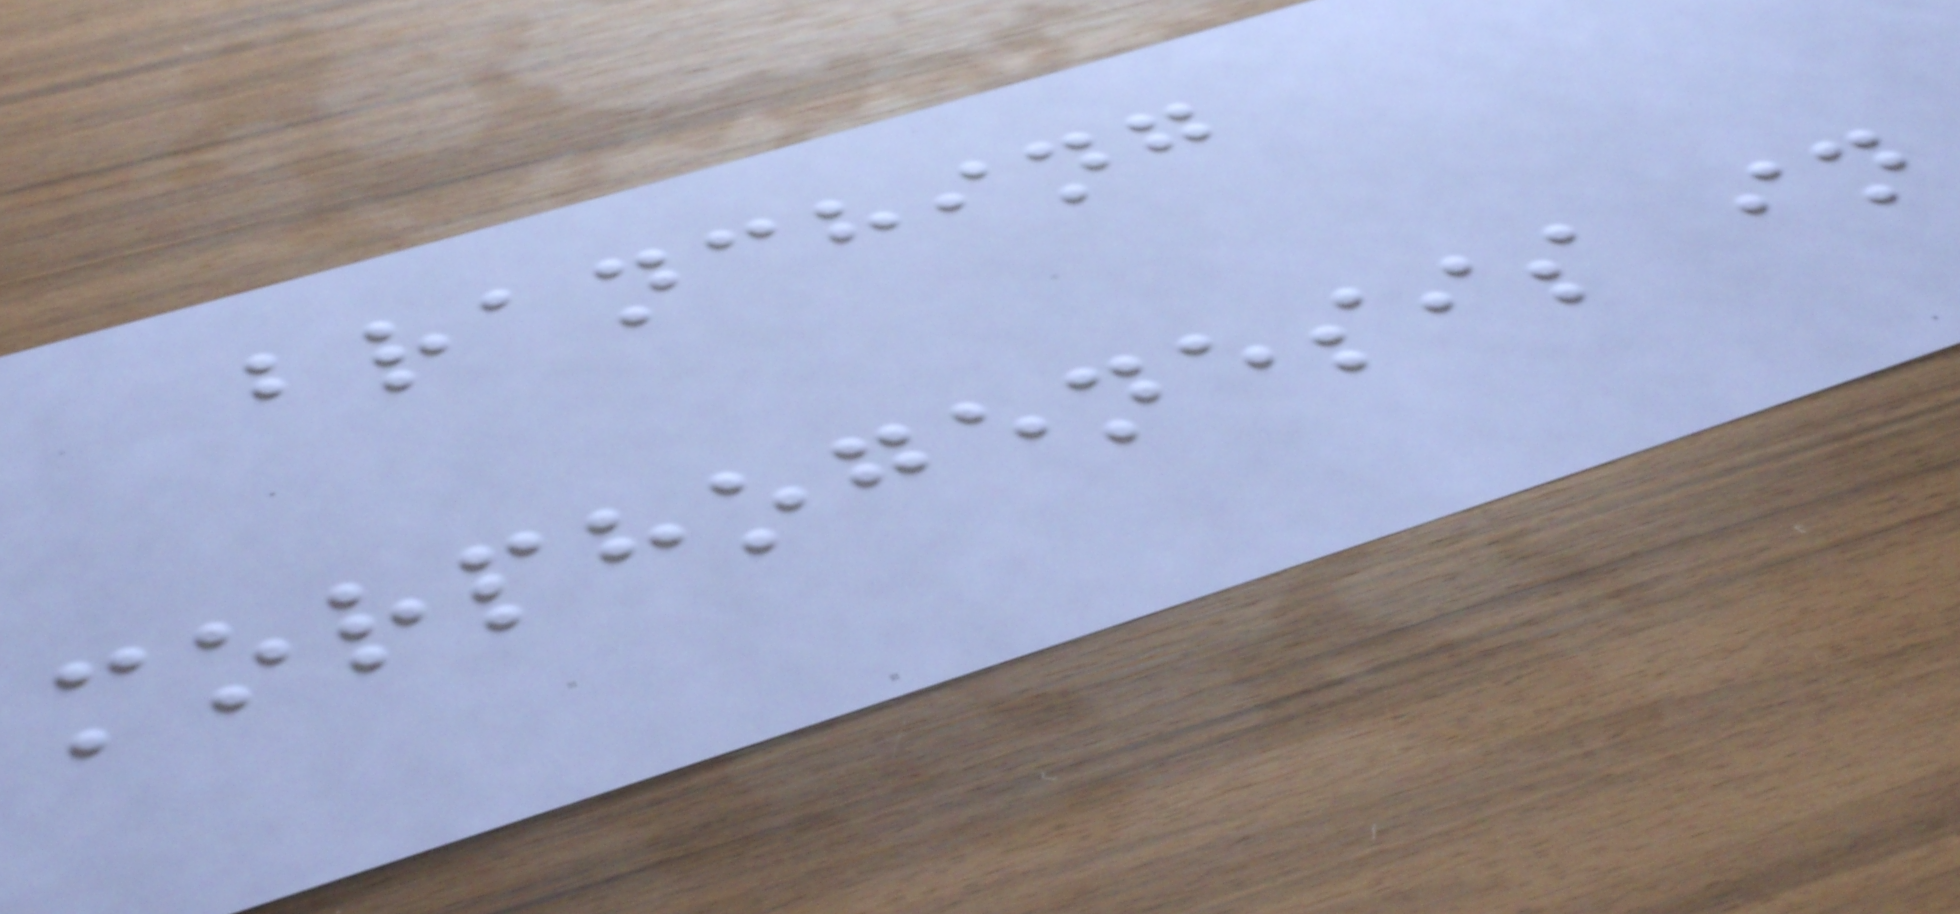branching
morphogenesis in
